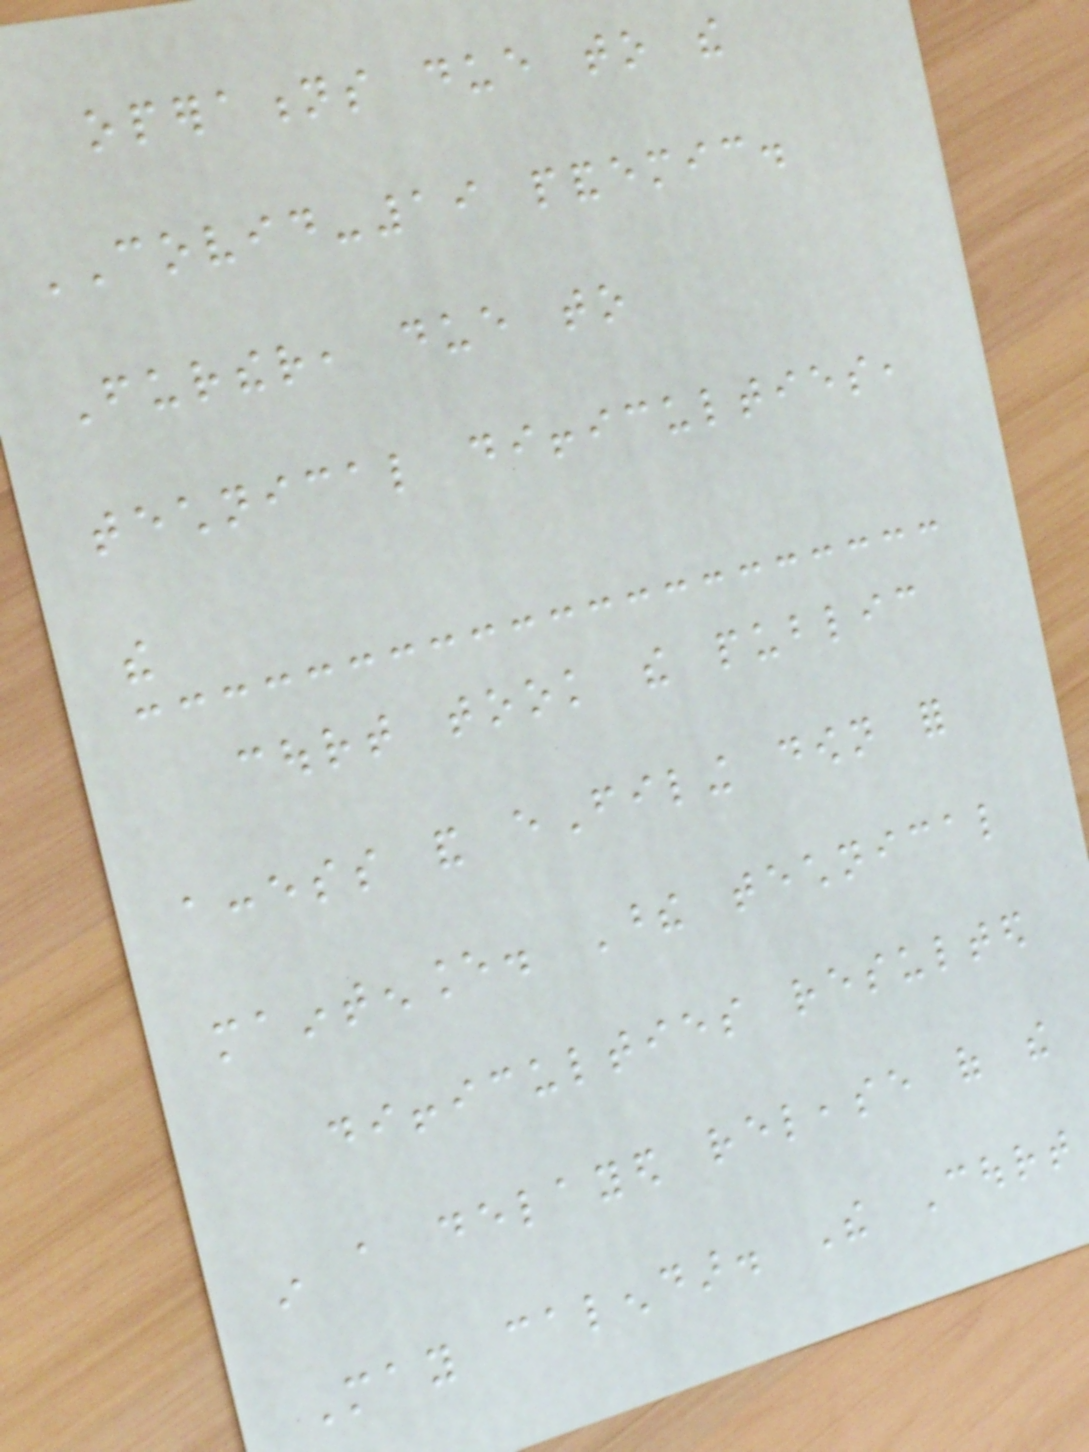operations due to the
COVID-19 pandemic.
Further, due to
technical difficulties,
the
court took the public
access and eFiling down for
maintenance. These technical
difficulties resulted
in a delayed release of the
May calendar. The Court
